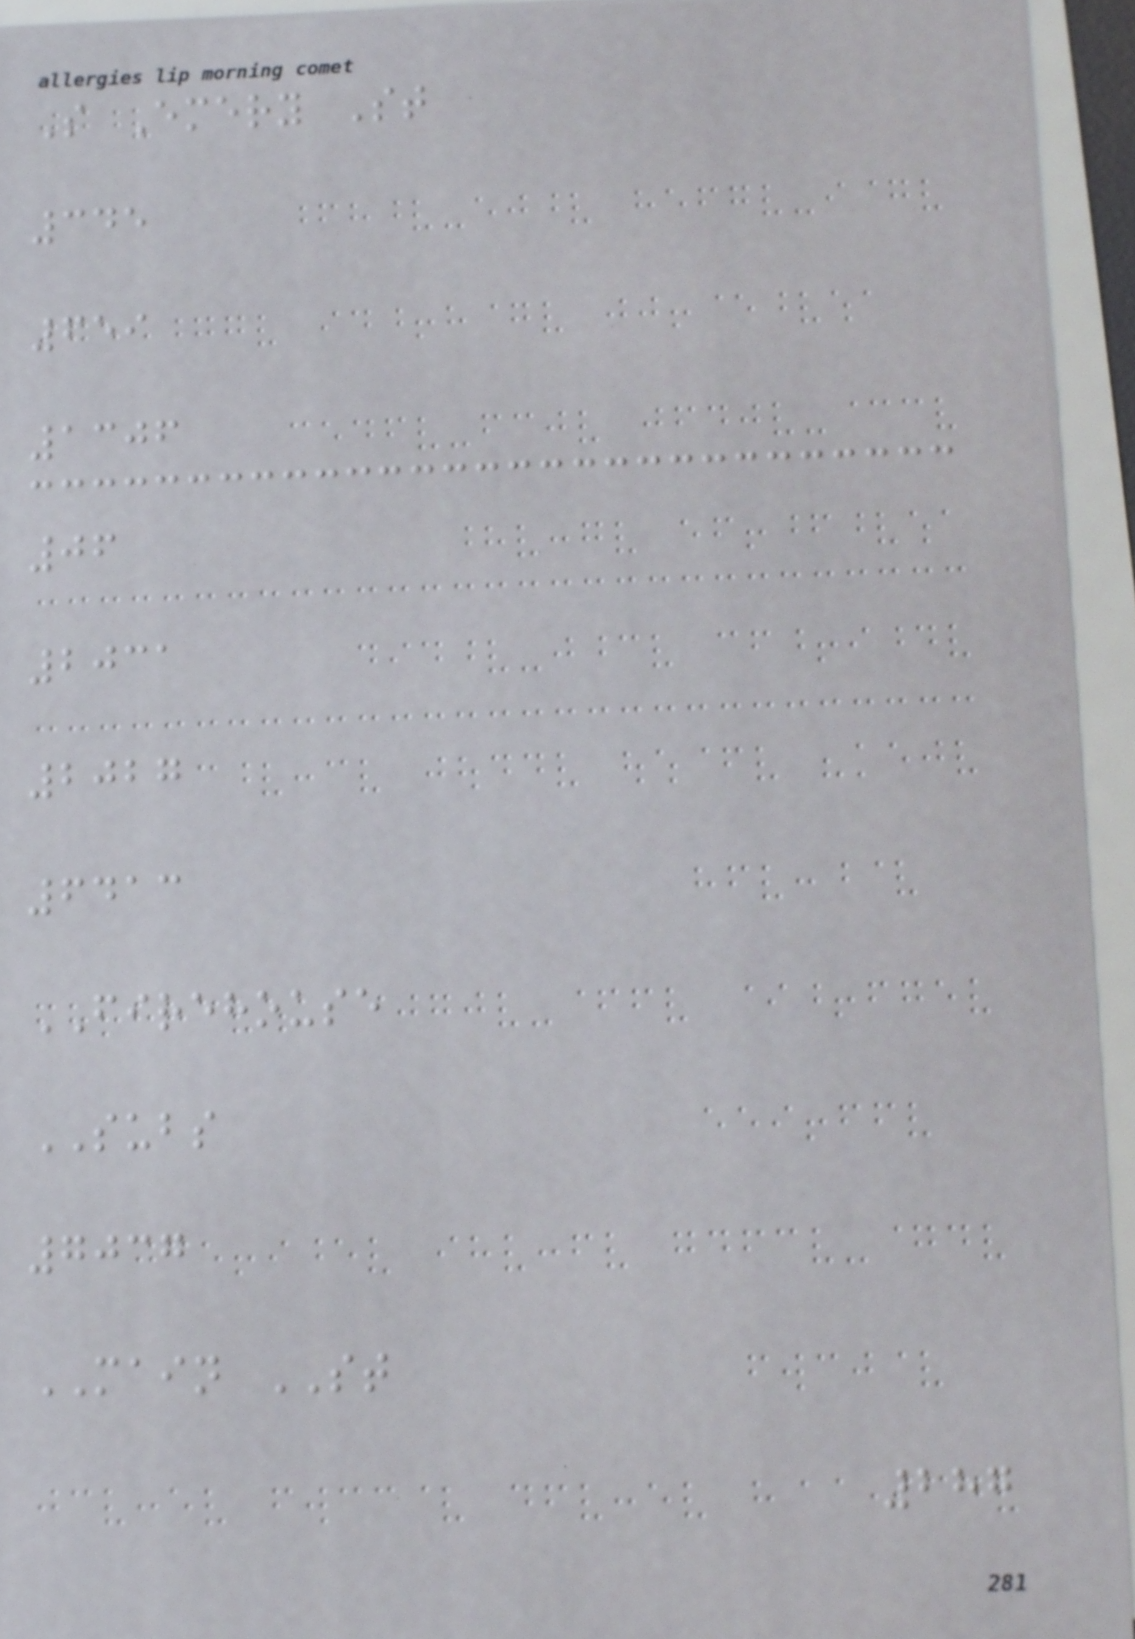S Emery St
345
659
1306
06
2031
2027
6413
FIREHOUSE
SUBS
7037
MAIN ST
287
